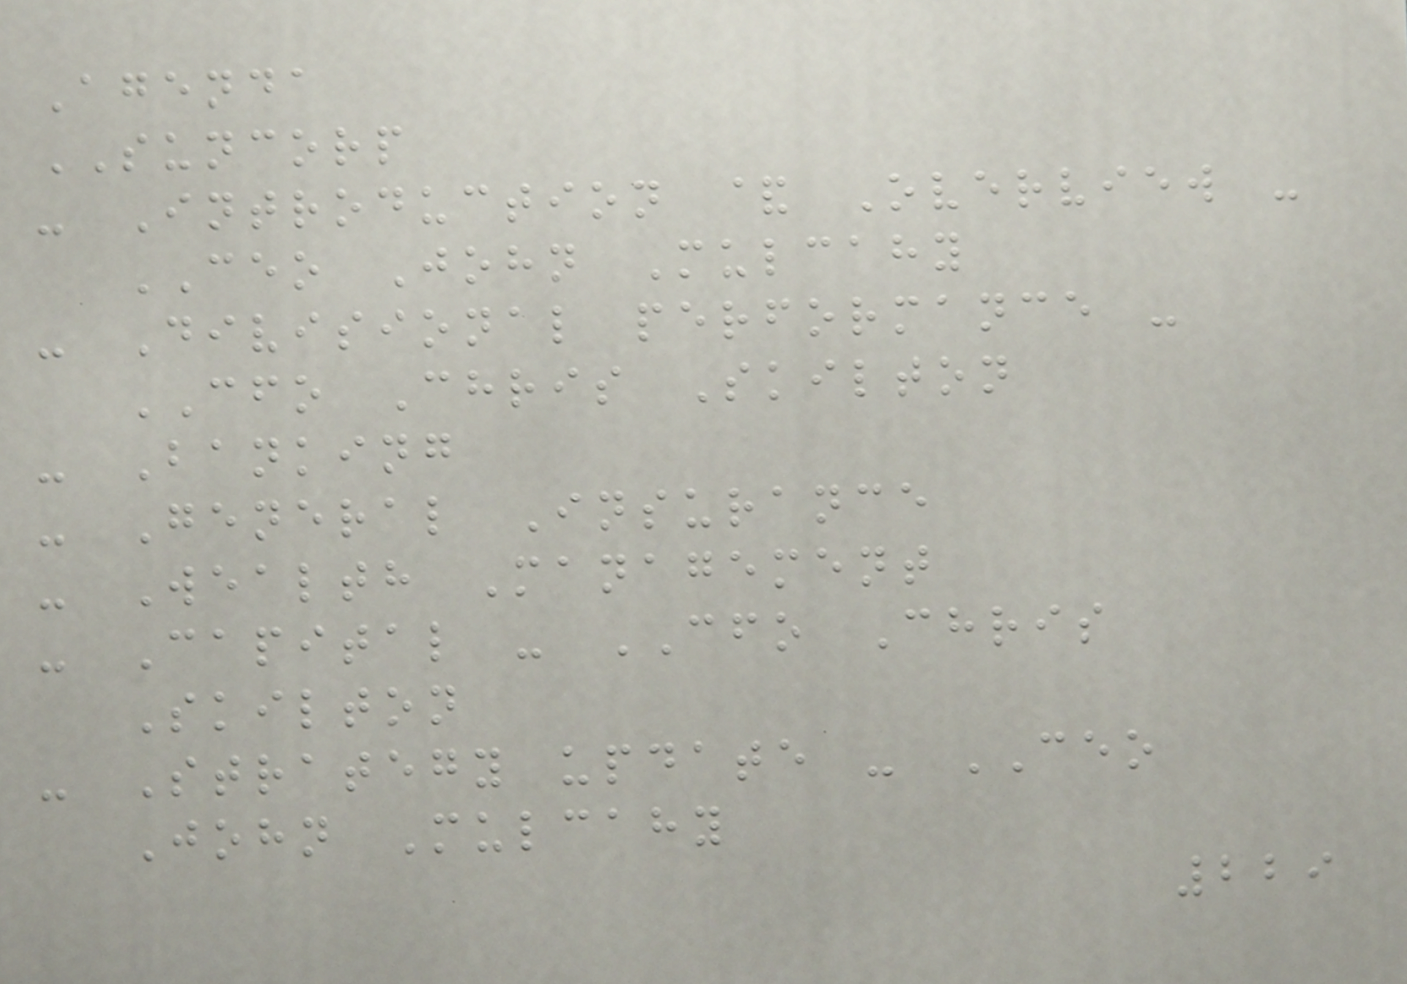Agenda
SUNCORP
- Introduction & Overview -
CEO John Mulcahy
- Divisional performance -
CFO Chris Skilton
- Banking
- General Insurance
- Wealth Management
- Capital - CFO Chris
Skilton
- Strategy update - CEO
John Mulcahy
229
